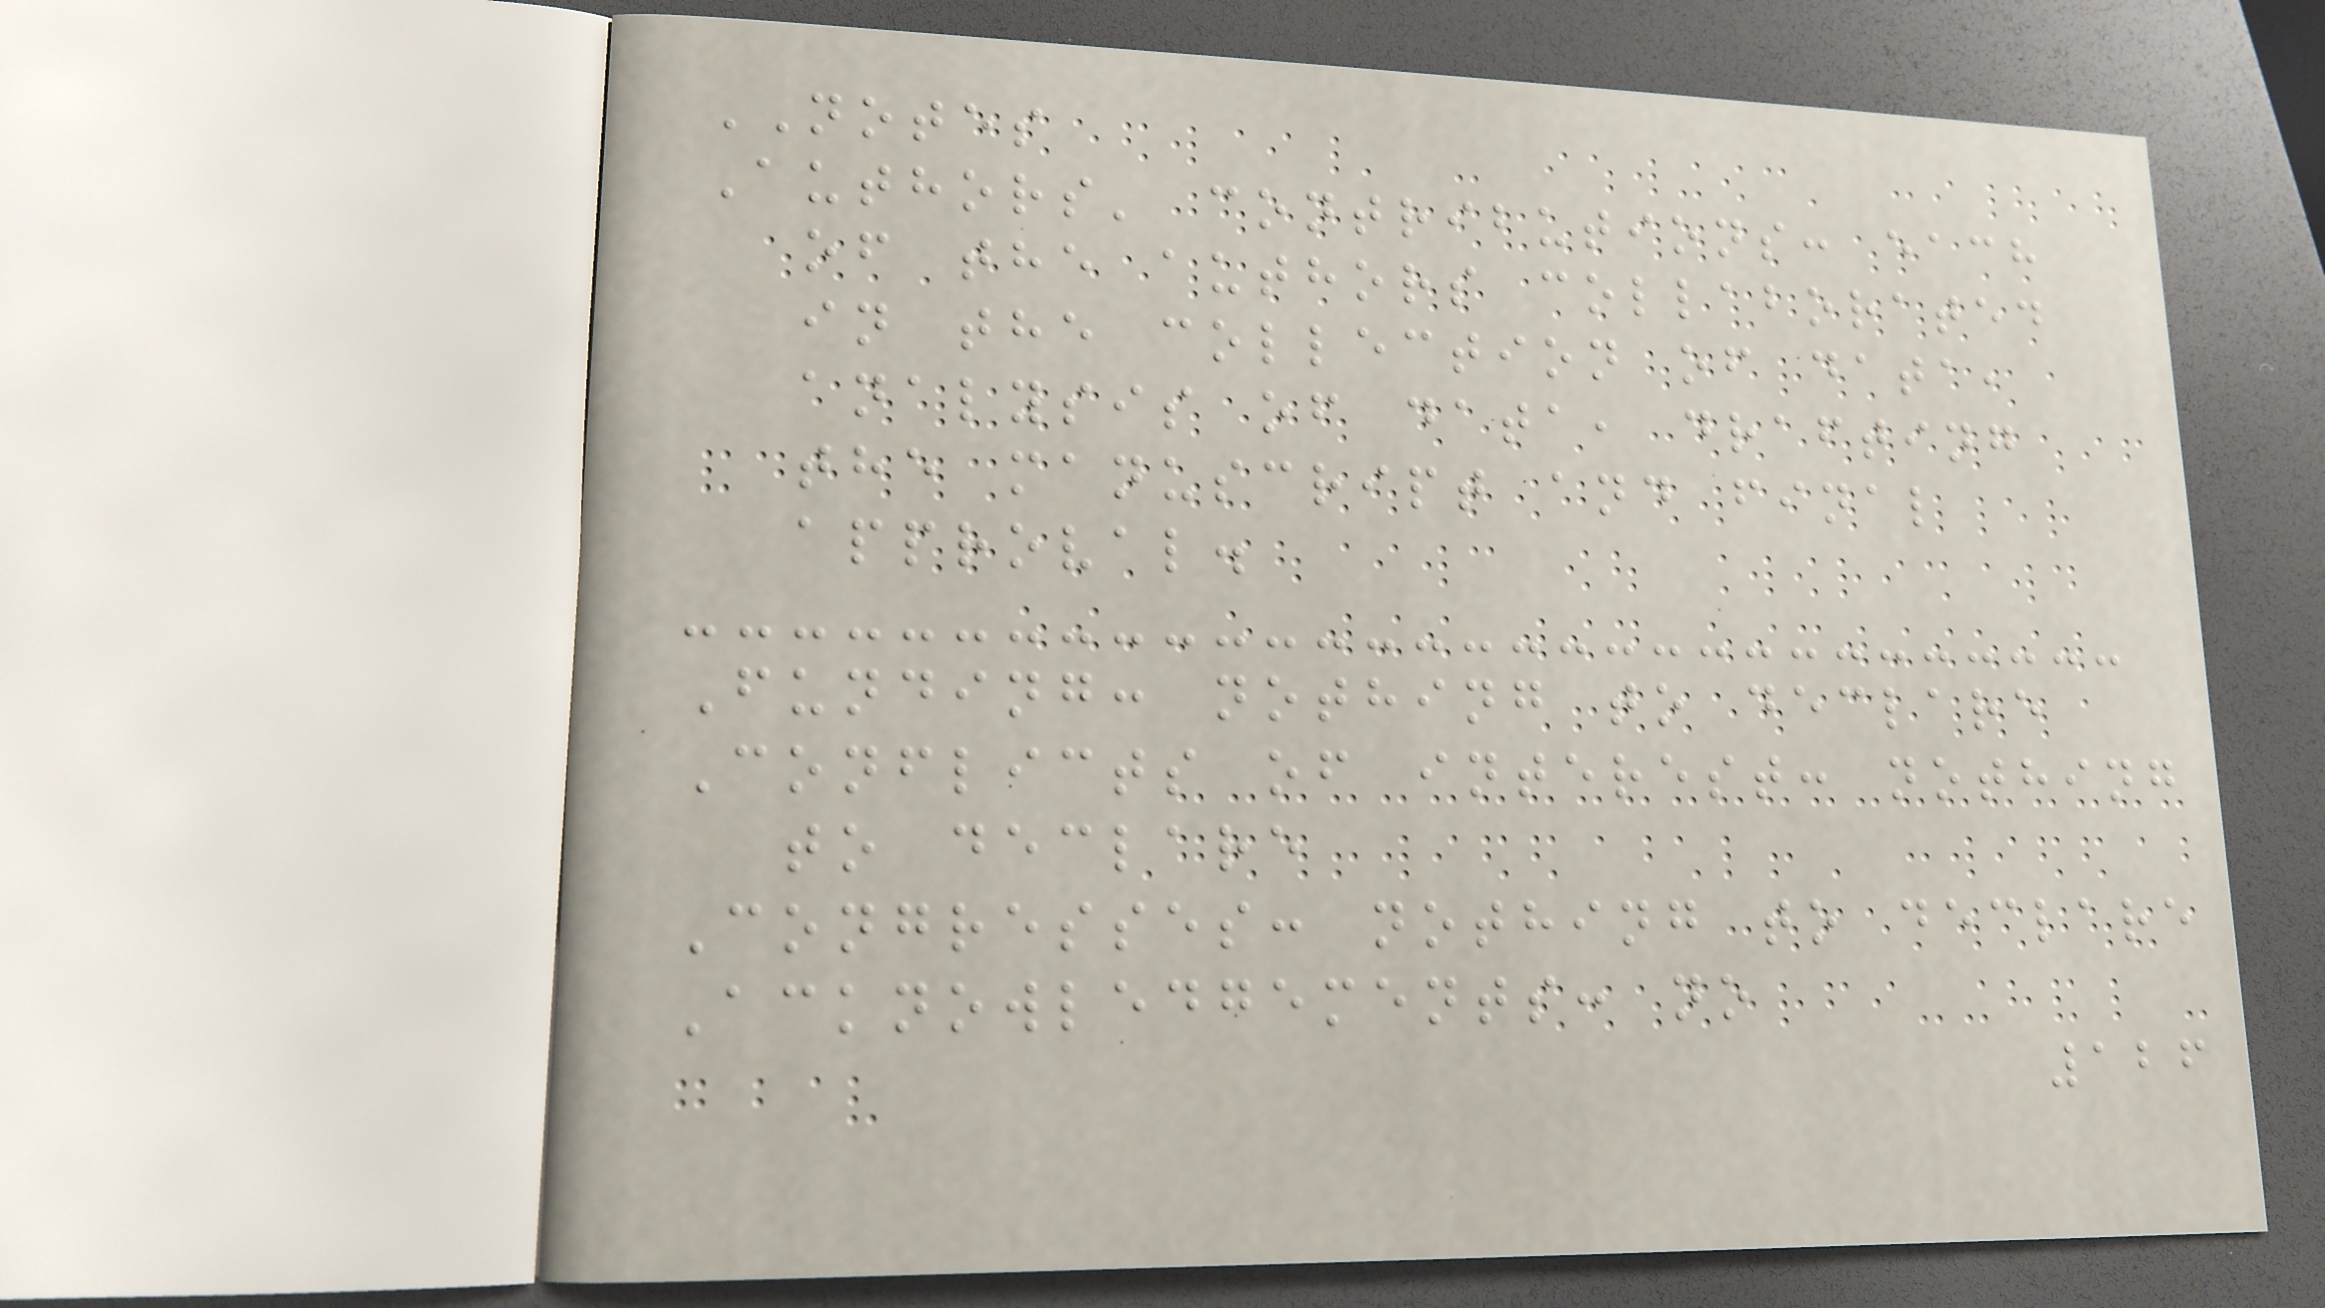NOTES
Authors' contributions: each
of the authors collaborated
in the collection of data,
analysis of data, drafting
the manuscript and final
approval.
Funding: nothing to declare
Conflicts of interest: nothing
to declare
Congresses: nothing to declare
Acknowledgements: no
126
